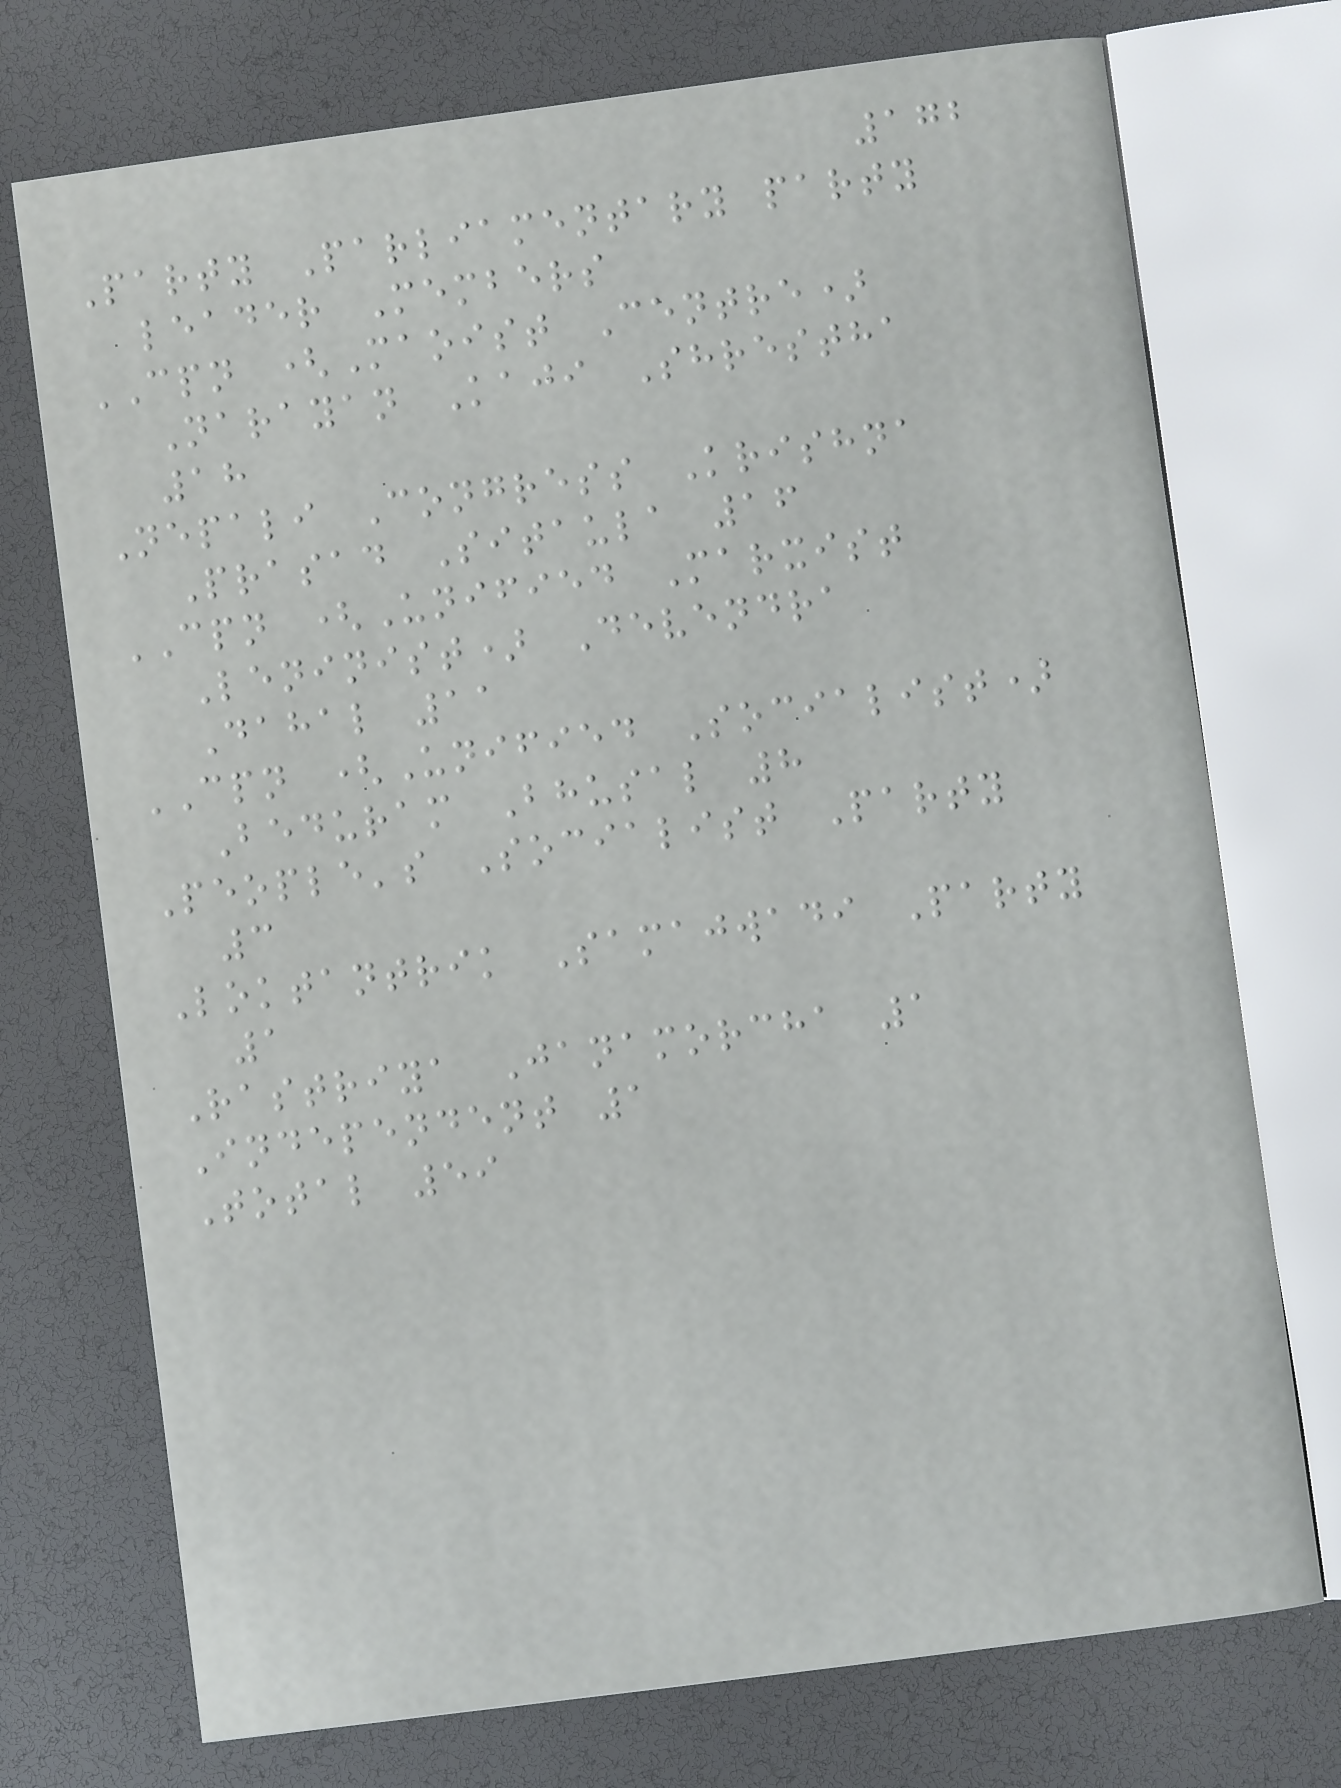172
Party Parliamentary party
leader Members
CPN (Maoist Centre)
Narayan Kaji Shrestha
18
Nepali Congress Krishna
Prasad Sitaula 16
CPN (Unified Marxist
Leninist) Devendra
Dahal 11
CPN (Unified Socialist)
Beduram Bhusal 8
People's Socialist Party
3
Loktantrik Samajwadi Party
1
Rastriya Janamorcha 1
Independent 1
Total 59
